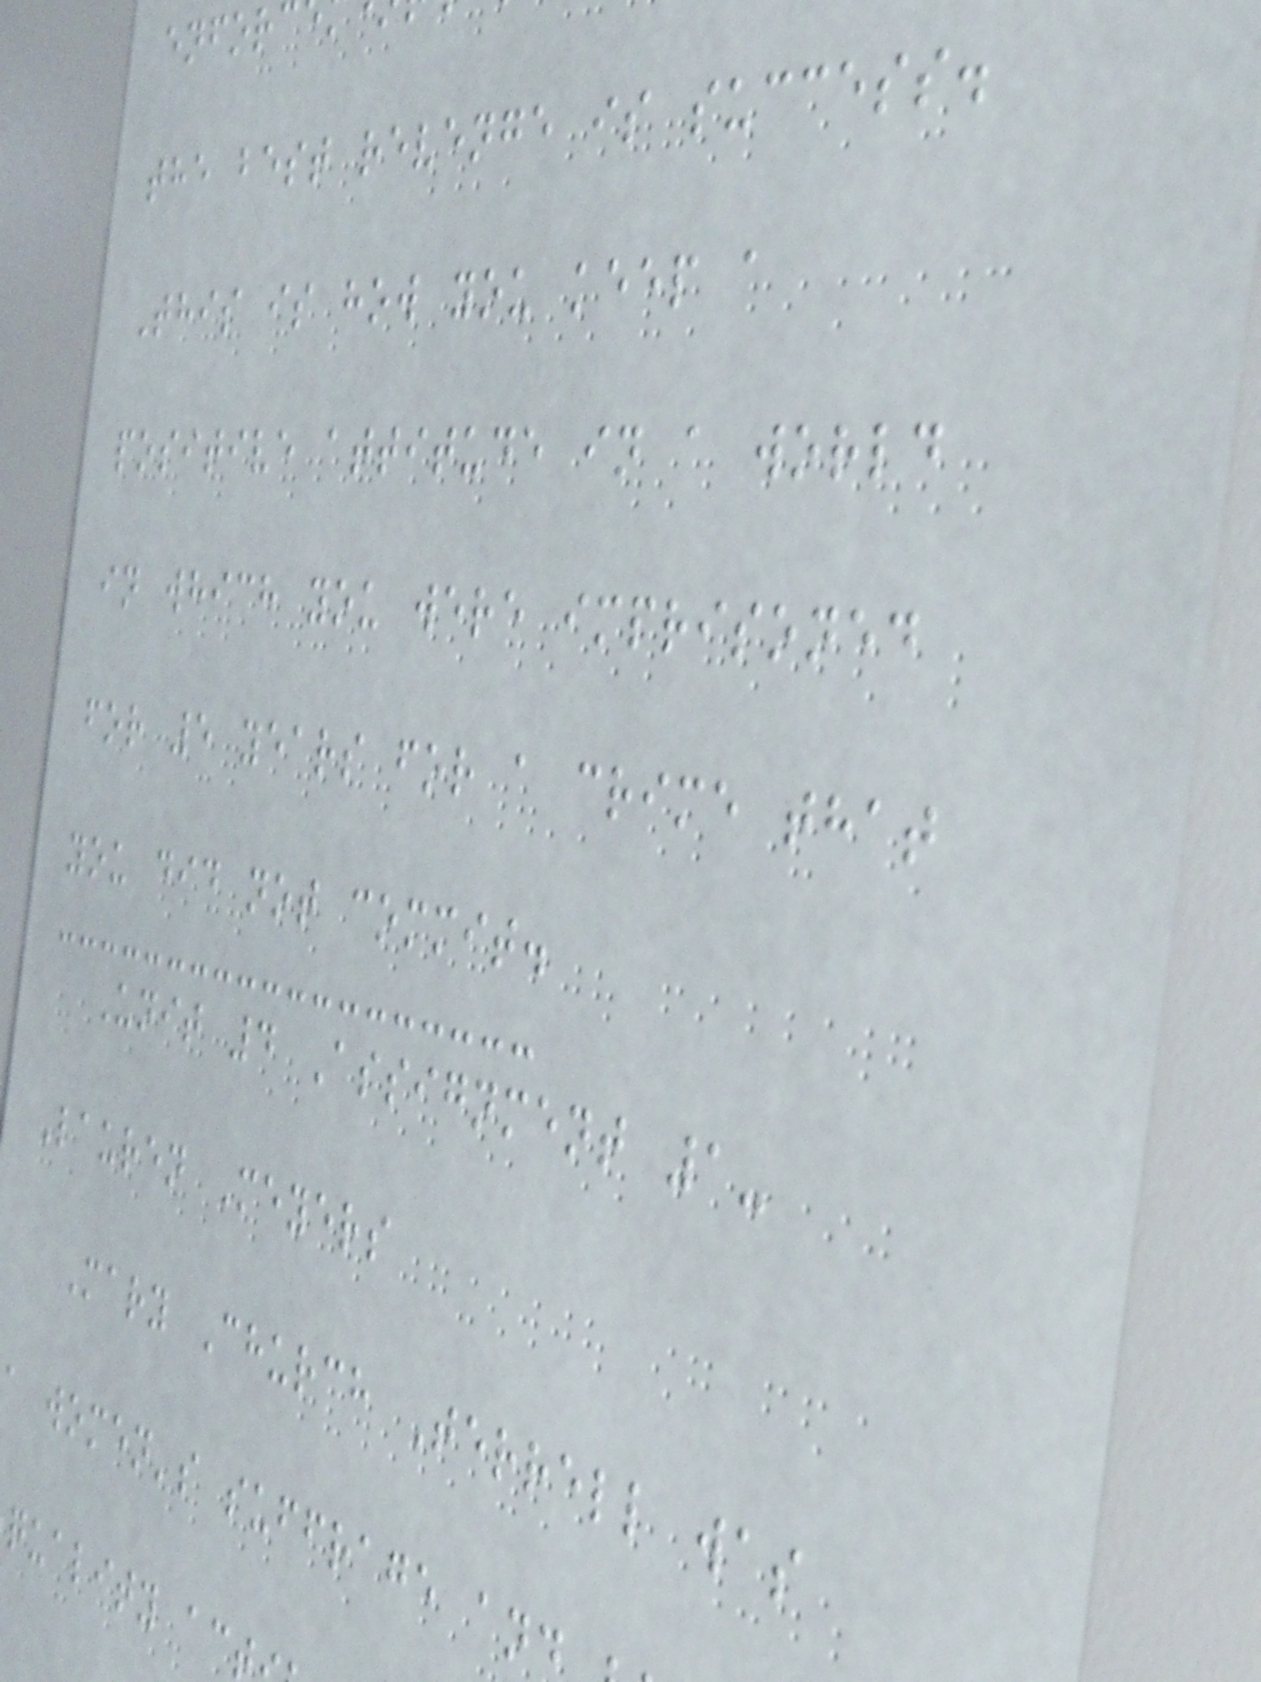the best revenge is success.
This is how you keep a
positive attitude in a world
in which you were imprisoned
for 5 years for a crime that
you did not commit.
Unit 4 Assignment 1-
Lauren Meyers
Mary Church Terrell was
a women's suffrage and
quality ac
